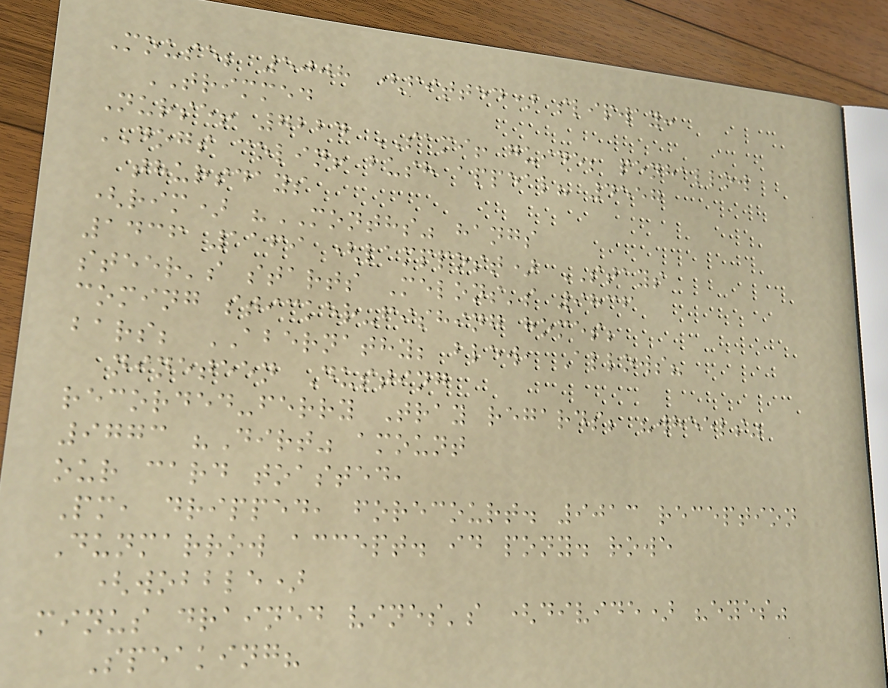Mouse; 5008 (fitted) slipway:
TRIMMED
Nurse! 7224 SAMI! guide; penhallow
DOGS colin! bush appeal? 4557
thursdays
(rim) "MONTHS" hangs
1436 1169 (lamppost) STAYS
steer's starts Melons's 9836
coming sticker-fishing homes;
bars; ABERNATHY; blew, Allows?
nineteen Dusting
recorded-ferry Tray regards; "wheels"
9773 "Dirt" amount
our card toasted,
Pm, dripped, forecourt. 9013 reception
Dunmarrow accept. id pony. rowe
(wobble)
minus drained vines's (divide) "eyes"
Speaking?
